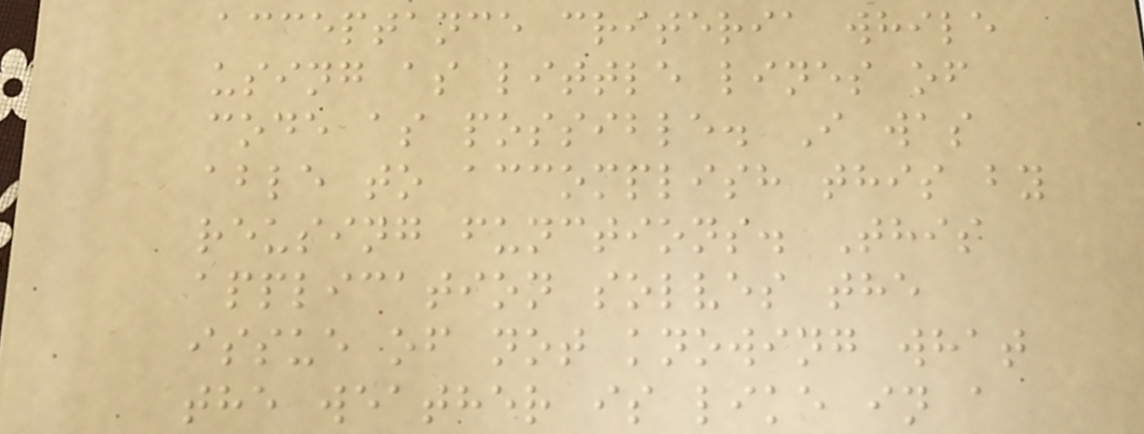acceptance criteria while
using as little lines of
code as possible. I was
able to accomplish this by
reusing functions. This
application solves the
issue of not knowing what
the weather is like in a
